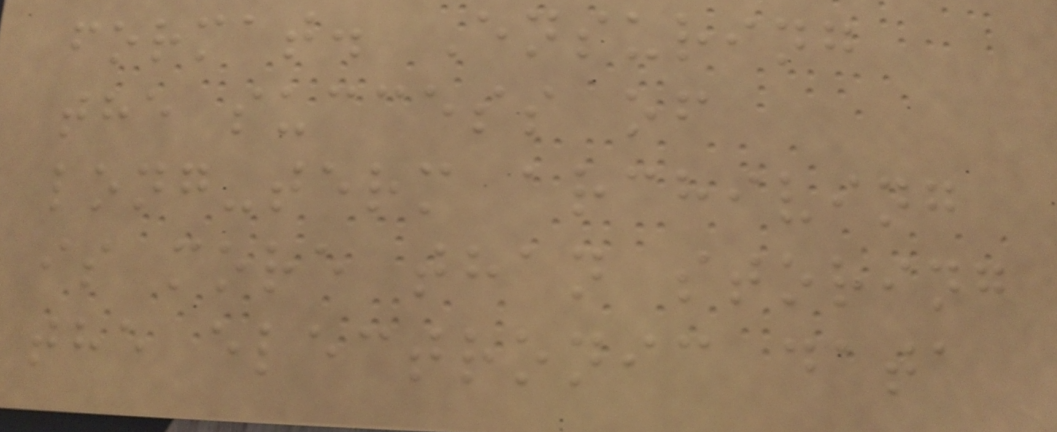format. Ensuring
the success of
long-term archiving
is more than storing
the electronic data
